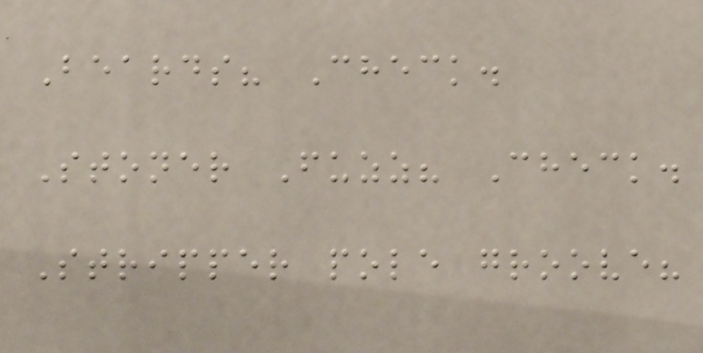Beards? Check.
Stoner Fuzz? Check.
Stripper pole groove?
